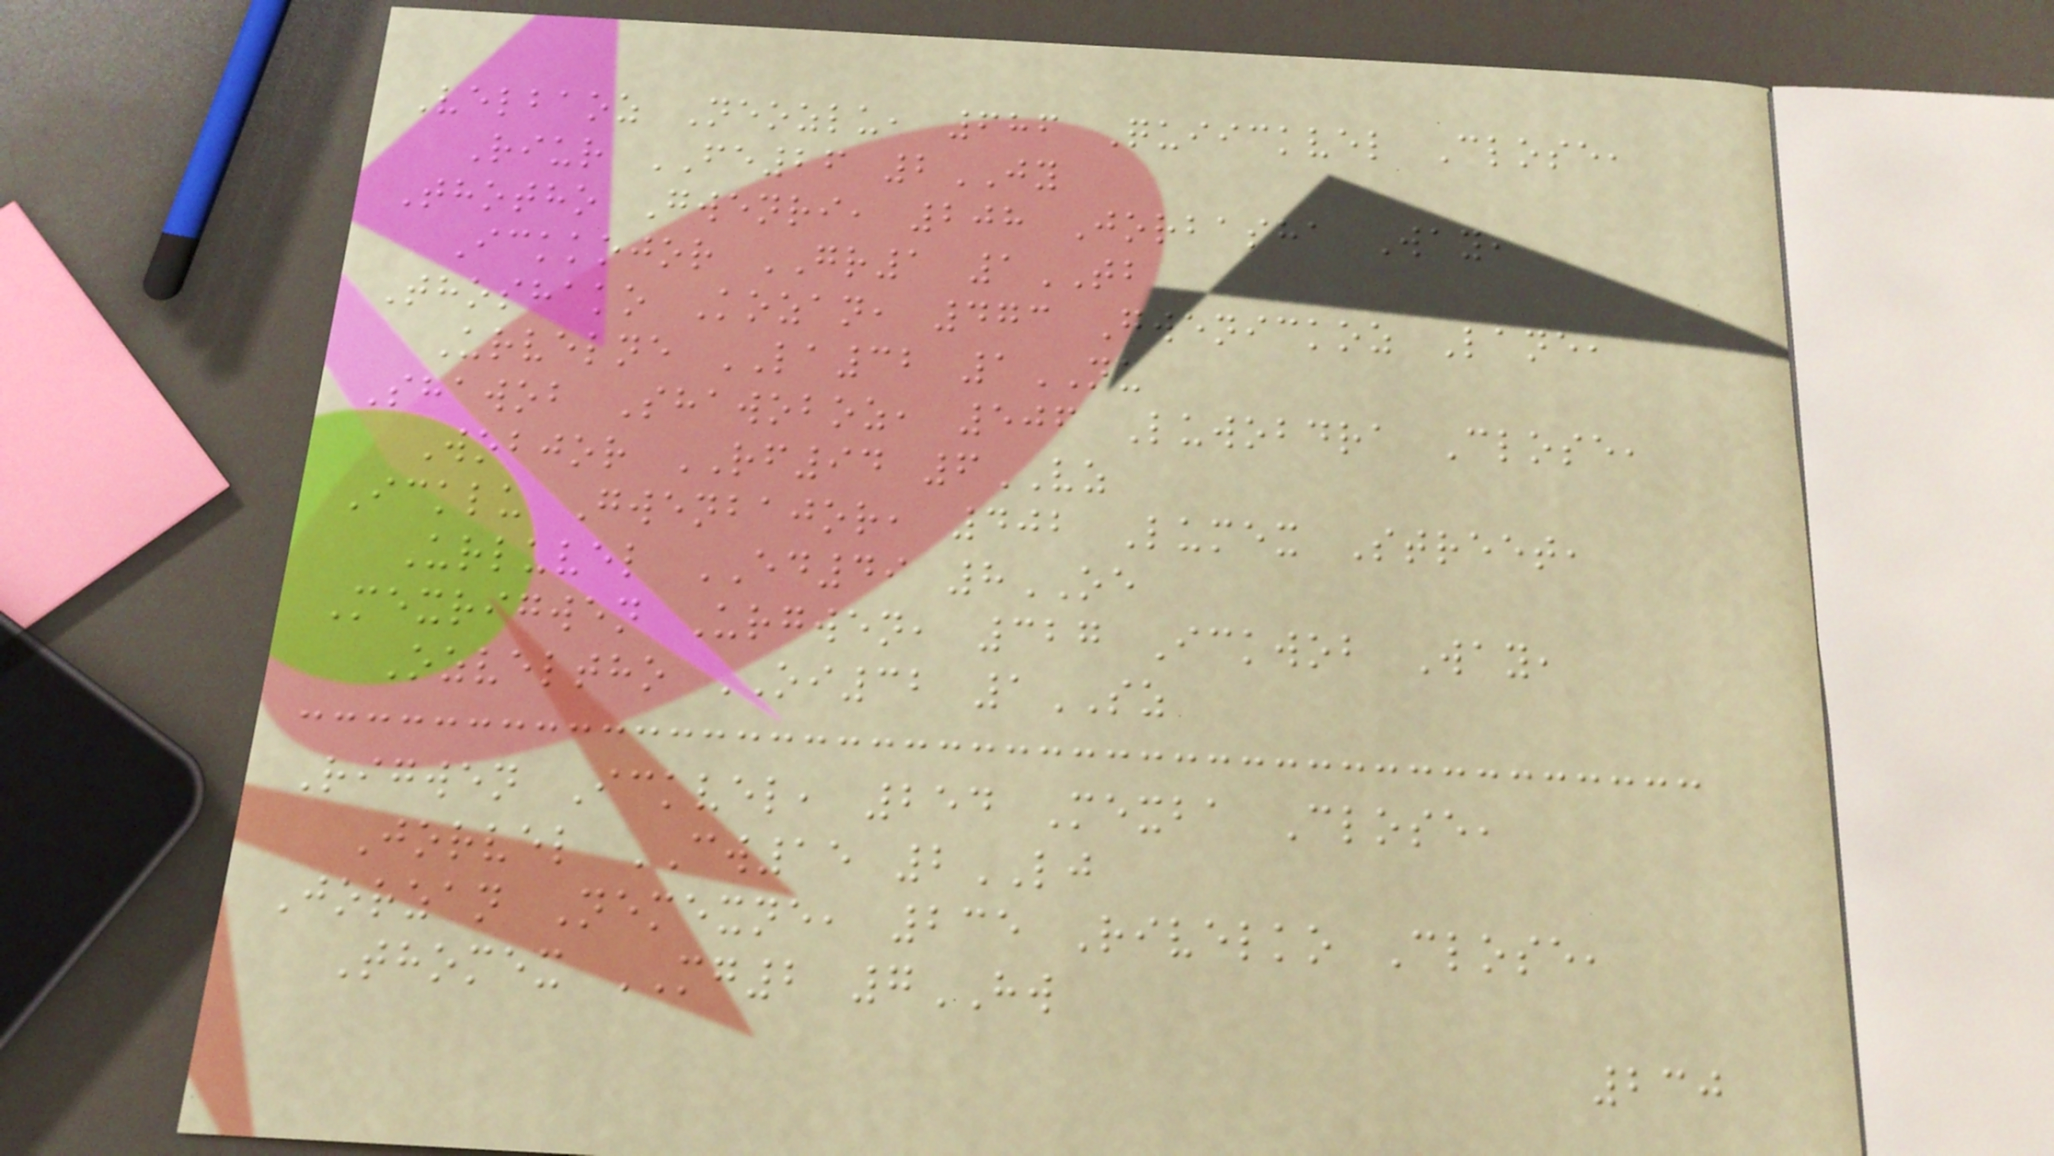Velbaoz Neozlu, 686 Quiickvel Close,
Riur FE26 2JY
Thotho Gwenri, 208 Jorbasha Way,
Ickkojor GR1 1TB
Thoshako Kozan, 473 Gwenickoz Lane,
Urvelne LA32 1NU
Shawob Shawoboz, 506 Luwobdra Close,
Wobjor RF94 6VZ
Icklu Gwenbajor, 402 Lumex Street,
Urluvel ED49 8OE
Mexrigwen Urgwen, 327 Ickwob Way,
Ozveltho OI32 1SZ
Rigwen Ickvel, 254 Mexba Close,
Jorvel CW15 2LJ
Jorzan Nemexne, 235 Rivelko Close,
Thomex MG2 7HW
230
